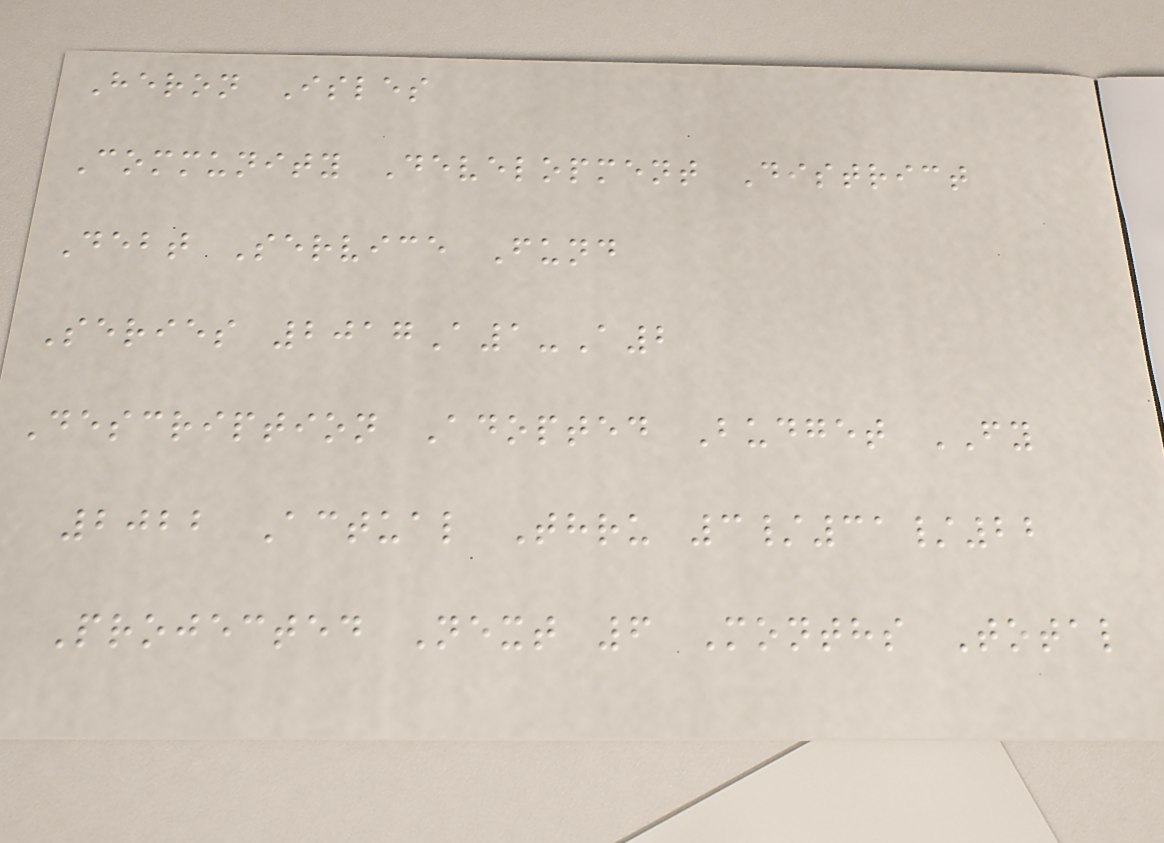Heron Isles
Community Development District
Debt Service Fund
Series 2017A1-A2
Description Adopted Budget FY
2022 Actual Thru 3/31/22
Projected Next 6 Months Total
